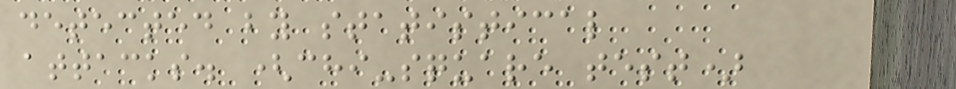detected by statistical
attacks. (chi-square test)
